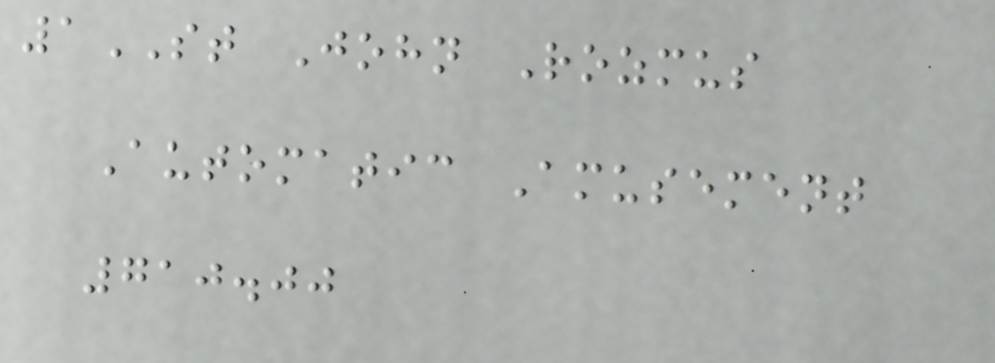1ST John Rozmus
Automatic Amusement
710.00
